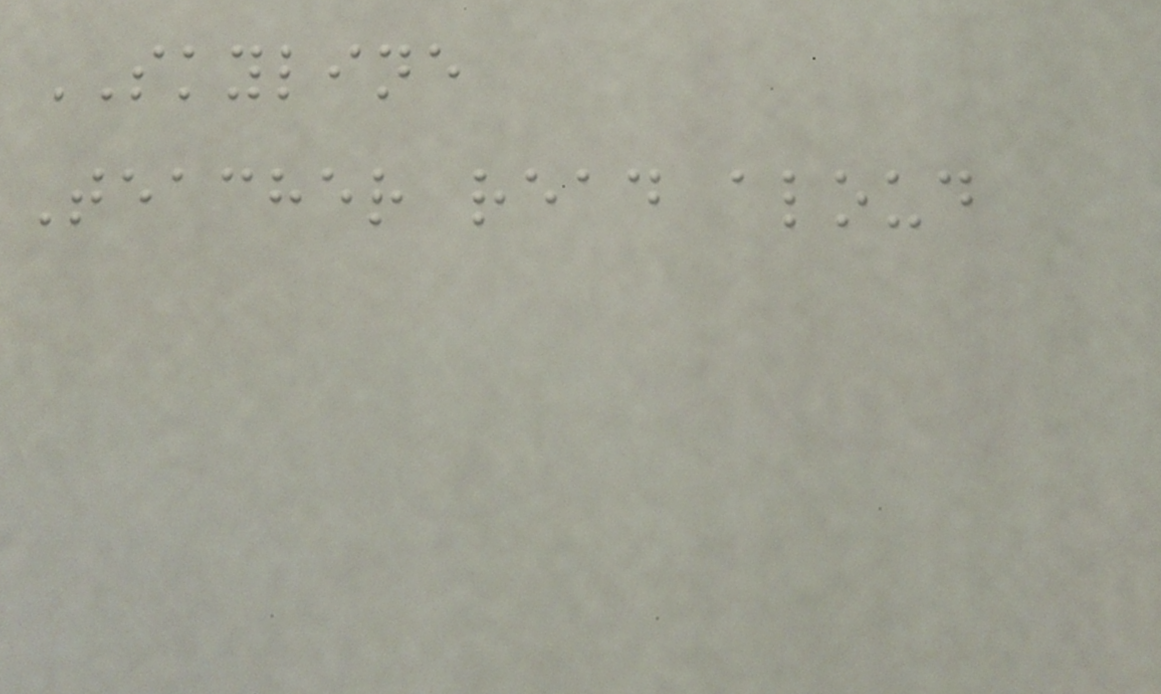SKYLINE
Teacher read aloud
